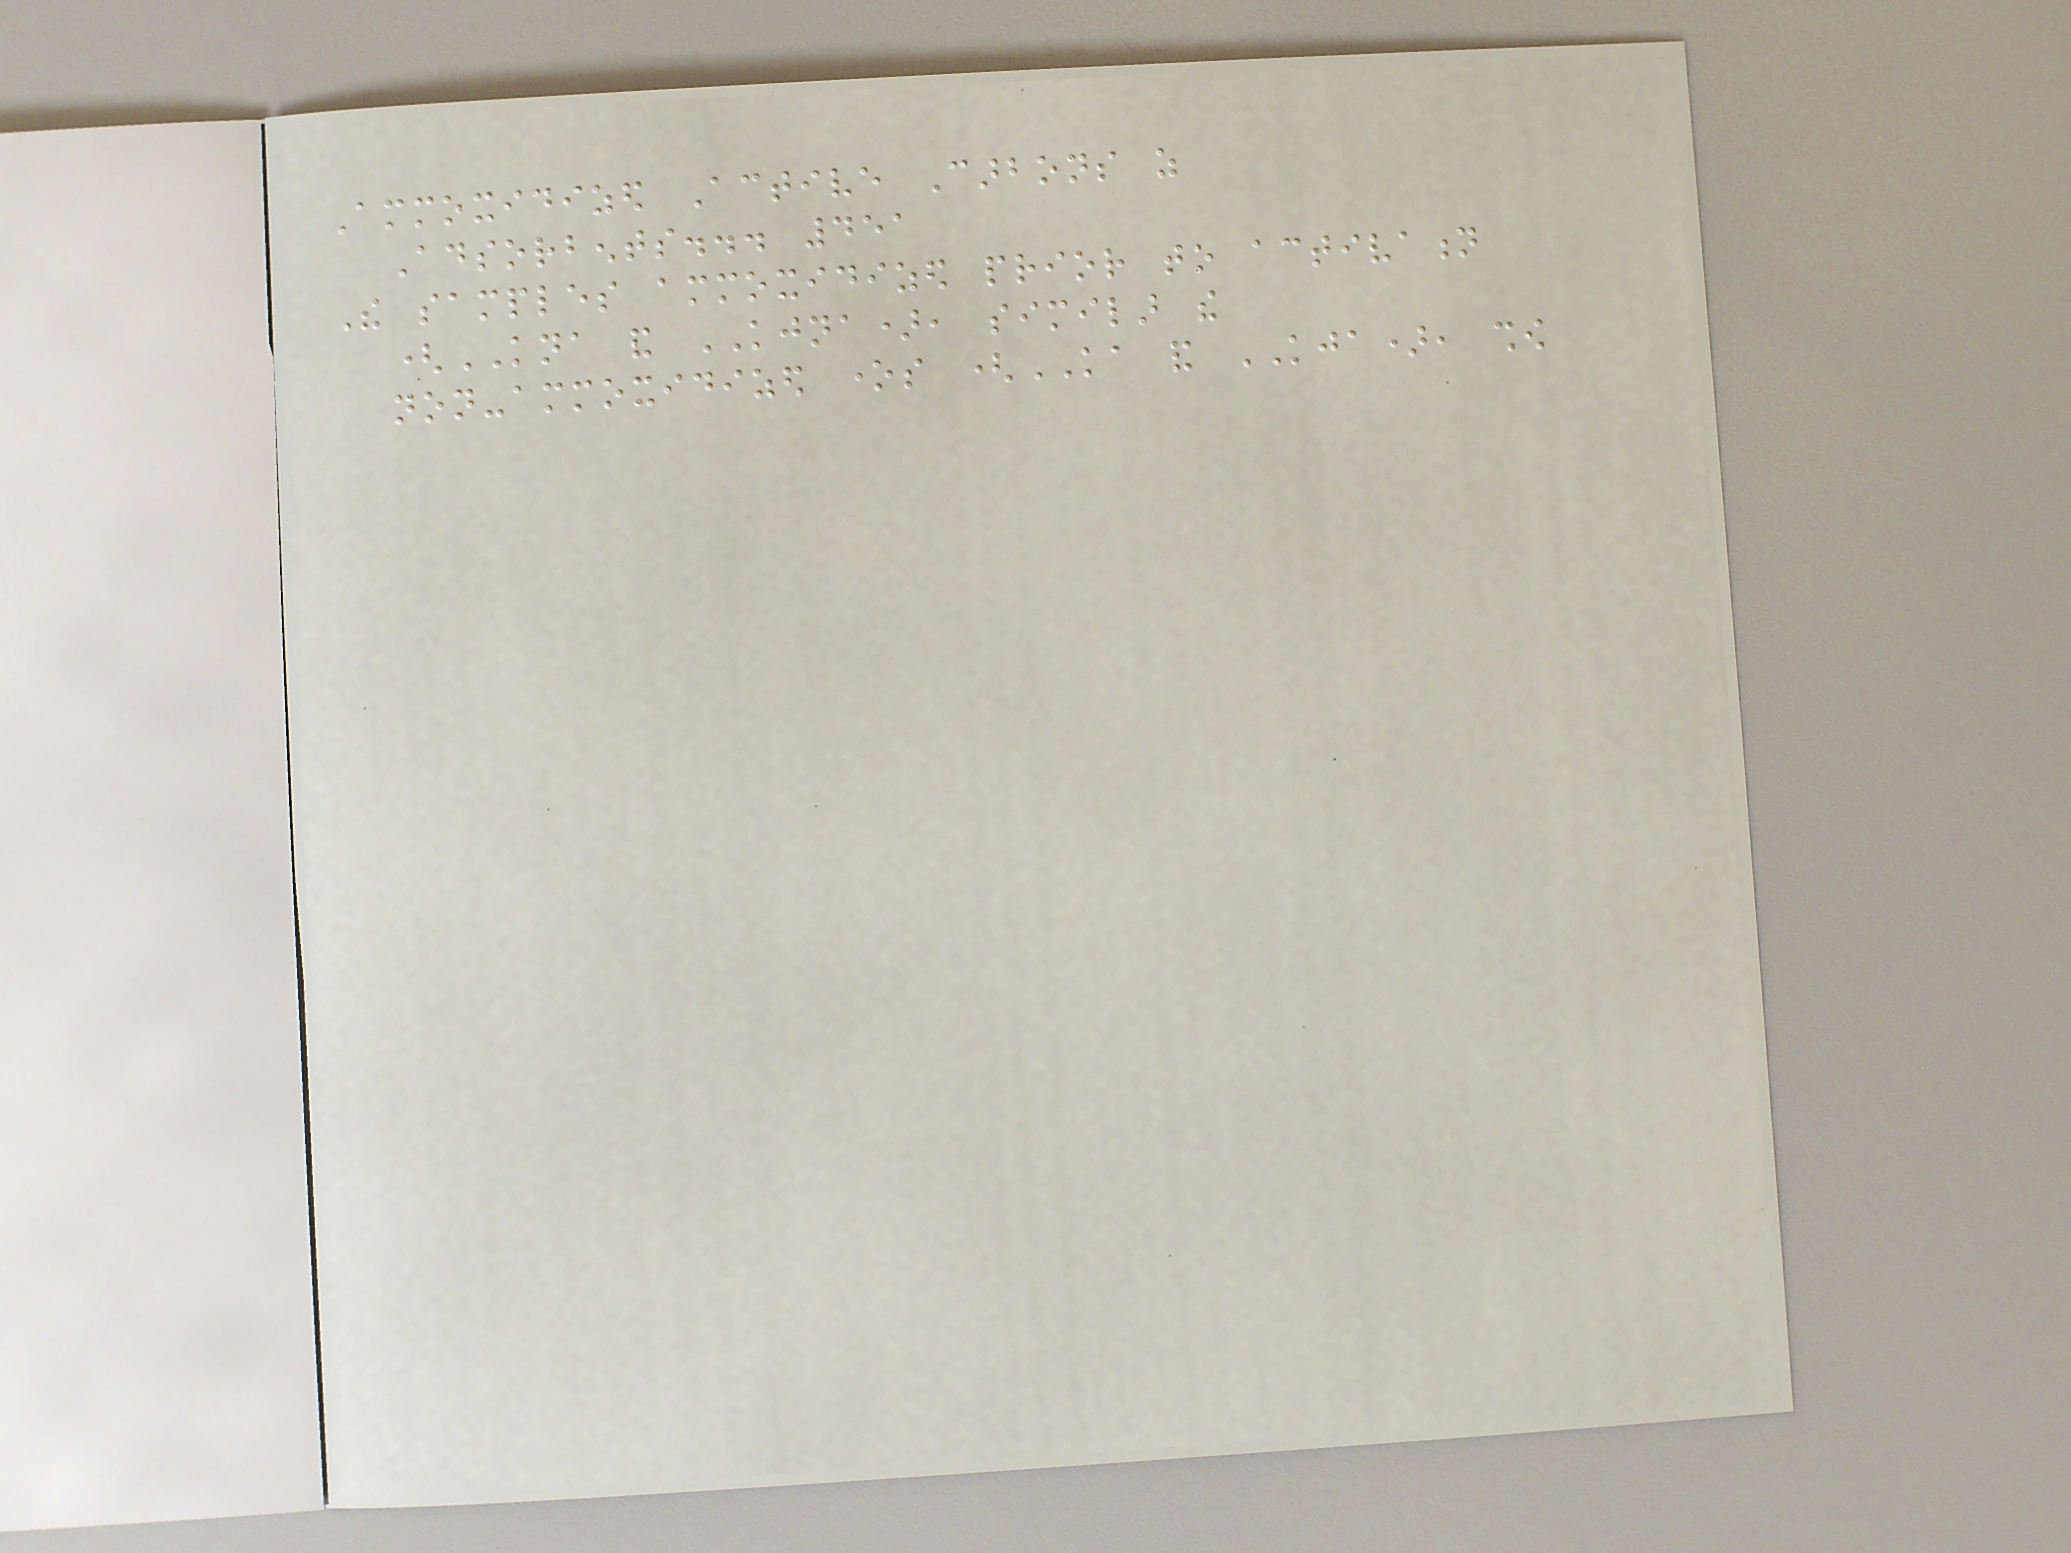Ammoxidized Active Carbons as
Adsorbents... 451
The samples ammoxidized prior to activation
(KNA and KJNA), similar the
non-ammoxidized ones (KA and KJA), show
